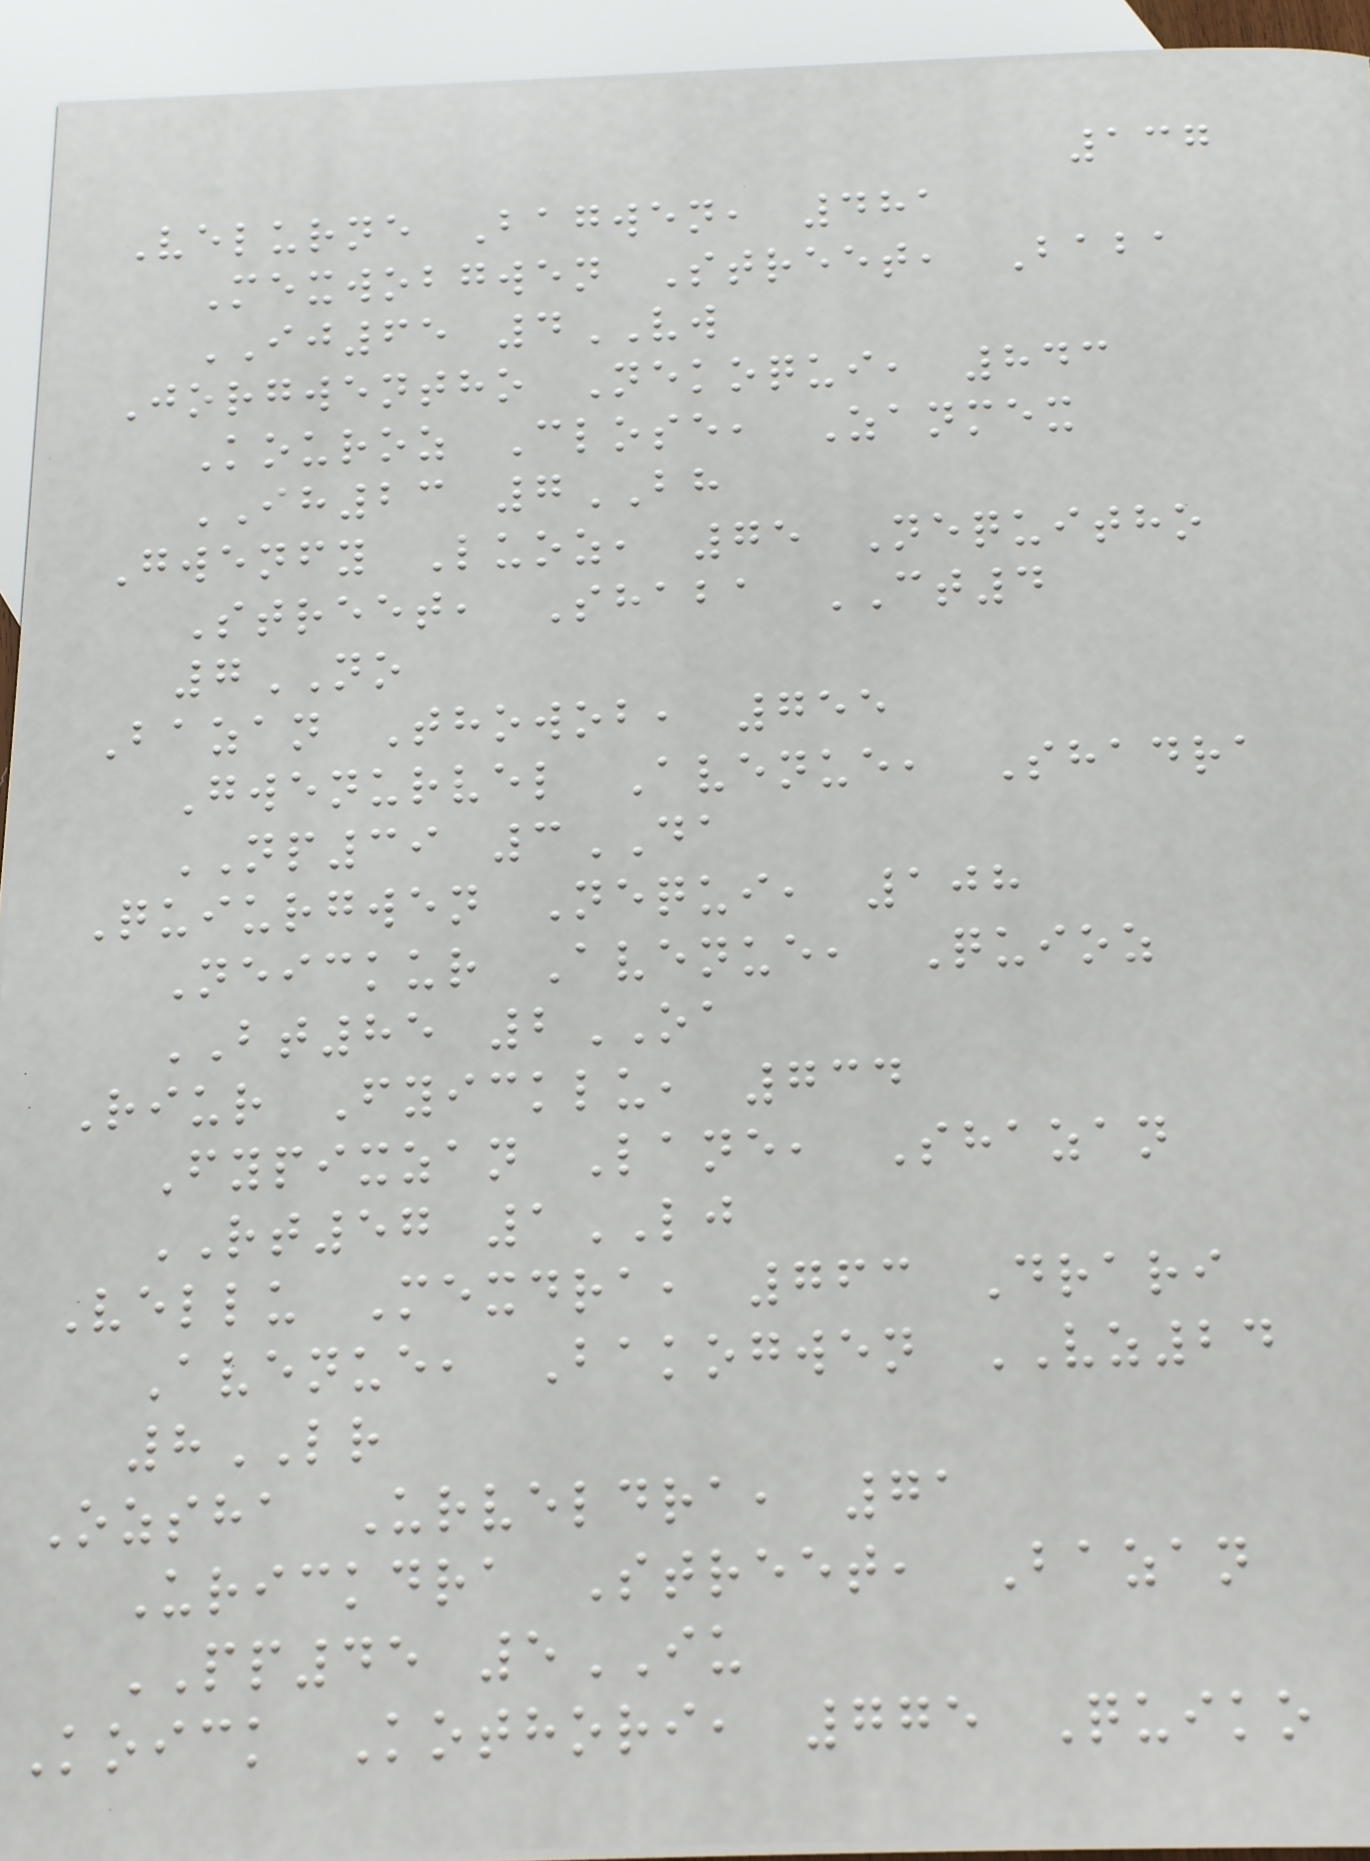137
Velurne Bagwen, 481
Mexwobgwen Street, Baba
IJ65 4VW
Jorgwentho Nekoqui, 843
Kouroz Close, Zanmex
IH23 7BH
Gwenfy Luoz, 75 Nequitho
Street, Shaba CT4
7NO
Bazan Thowob, 755
Gwenurvel Avenue, Shadra
NP39 3DA
Quiurgwen Nequi, 108
Neickur Avenue, Quioz
BT85 2OA
Riur Fyicklu, 734
Fypixzan Lane, Shazan
RT57 1LJ
Vellu Mexdra, 763 Drari
Avenue, Bakogwen VZ24
8LR
Ozsha Urveldra, 71
Urickdra Street, Bazan
PP45 5IU
Koick Kothori, 775 Quiko
